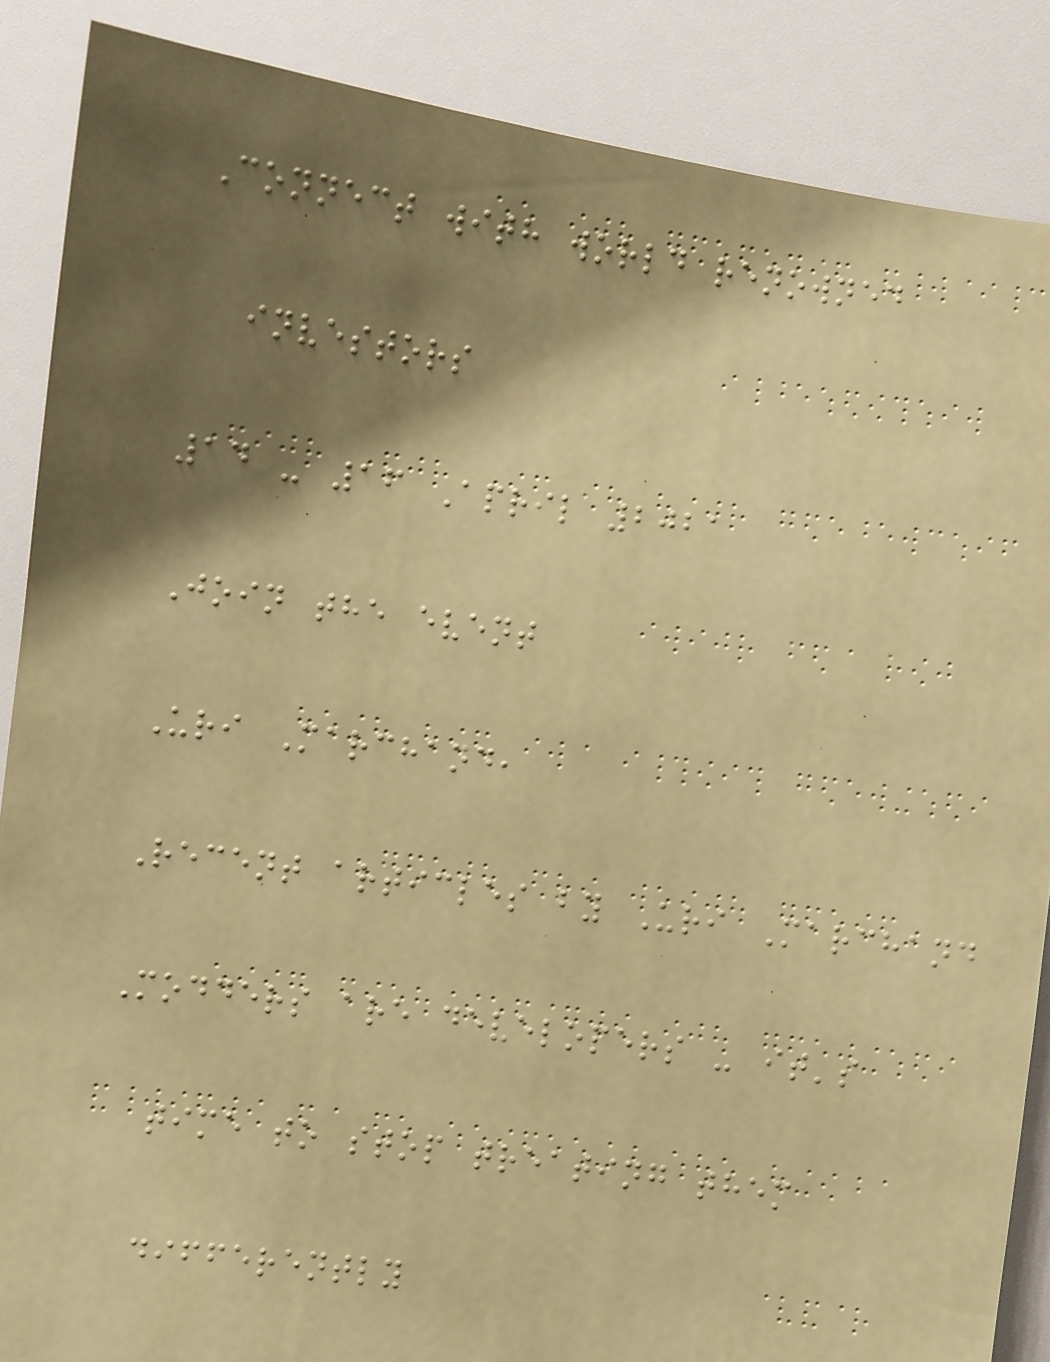Connect with world renowned
investors
14 - 16 April 2021
Join the event
Uri Marchand,
Recent articles by Uri Marchand
Modders are developers - it's
time to stop treating them
differently
